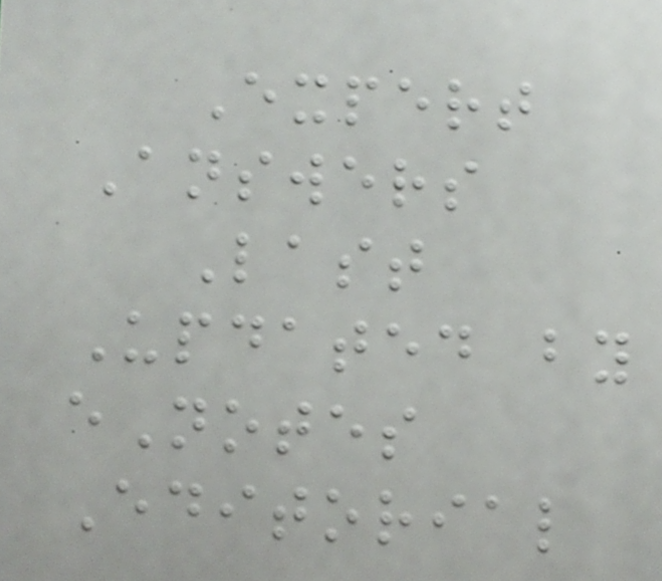Expert
Answers
Last
Updated by
eNotes
Editorial
